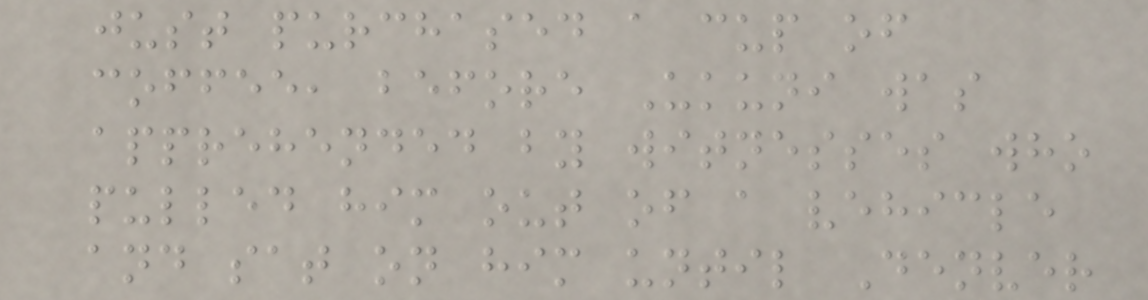just purchased a cup of
coffee, before Ukuni was
apprehended by witnesses who
pulled him out of a vehicle
and sat on him until Denver
